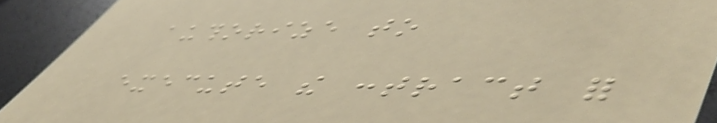authorize to
execute the contract for
